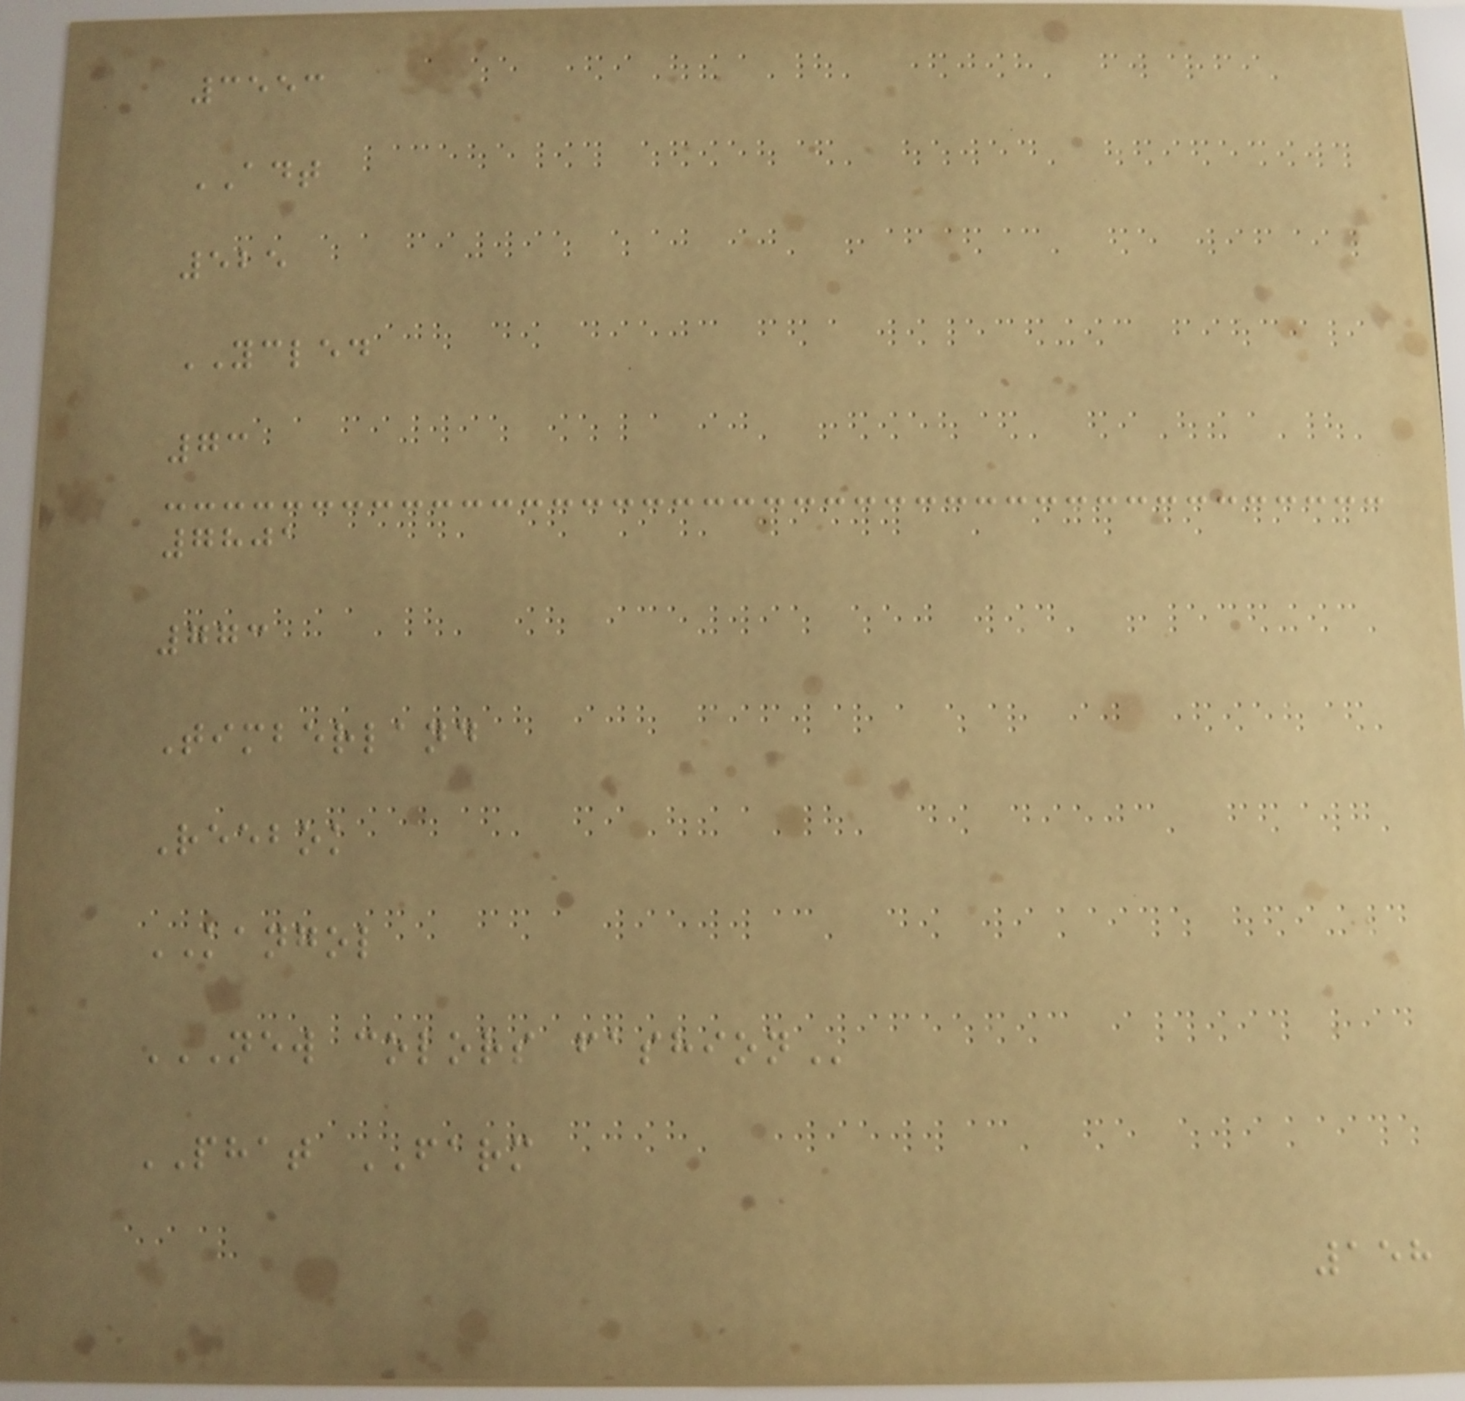3553
ADT
525
YCLED
73
7801
773
Timberland
Reebok
KANGOL
NEW COLORS FASHION
PHAT FARM
158
